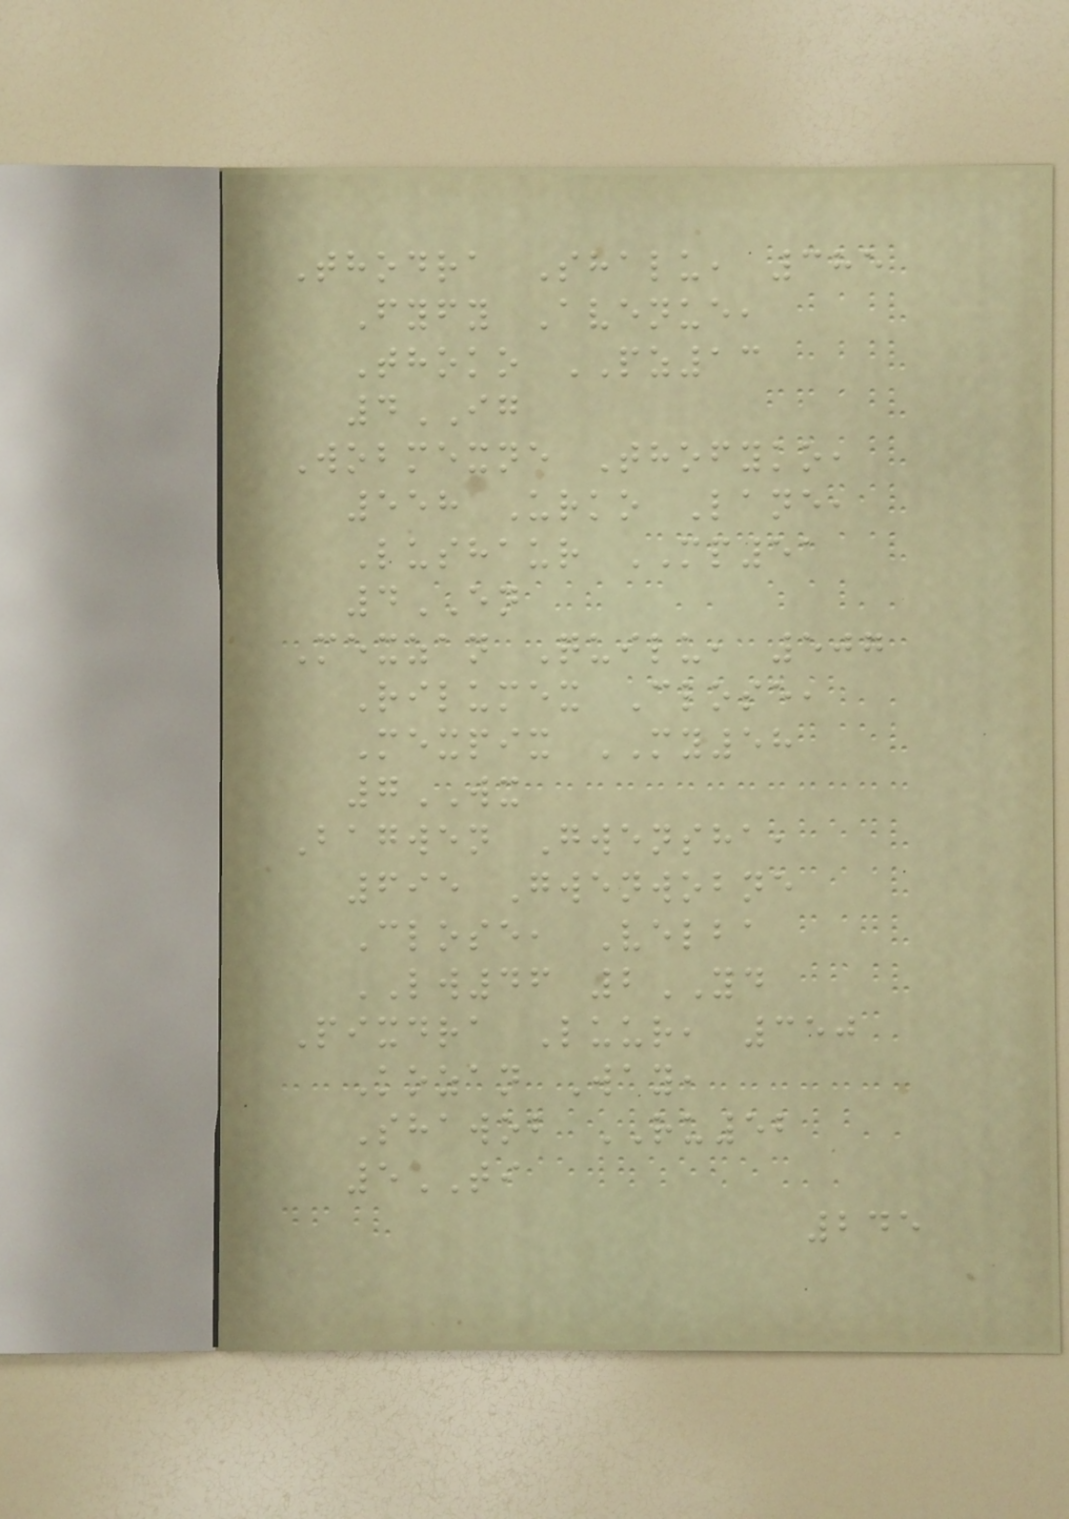Thodra Shalu, 385
Fyfy Avenue,
Thoko PZ13
4IG
Wobmexne Thofyko,
558 Urko Lane,
Lushaur MP51
4EN
Mexzan Quilu, 507
Rilumex Close,
Mexpix MY58
7WX
Bagwen Gwensha,
695 Gwenwobne
Close, Velba
LW46 2YD
Pixdra Luur, 350
Kozan Way,
Shawob RU52
5TI
245
